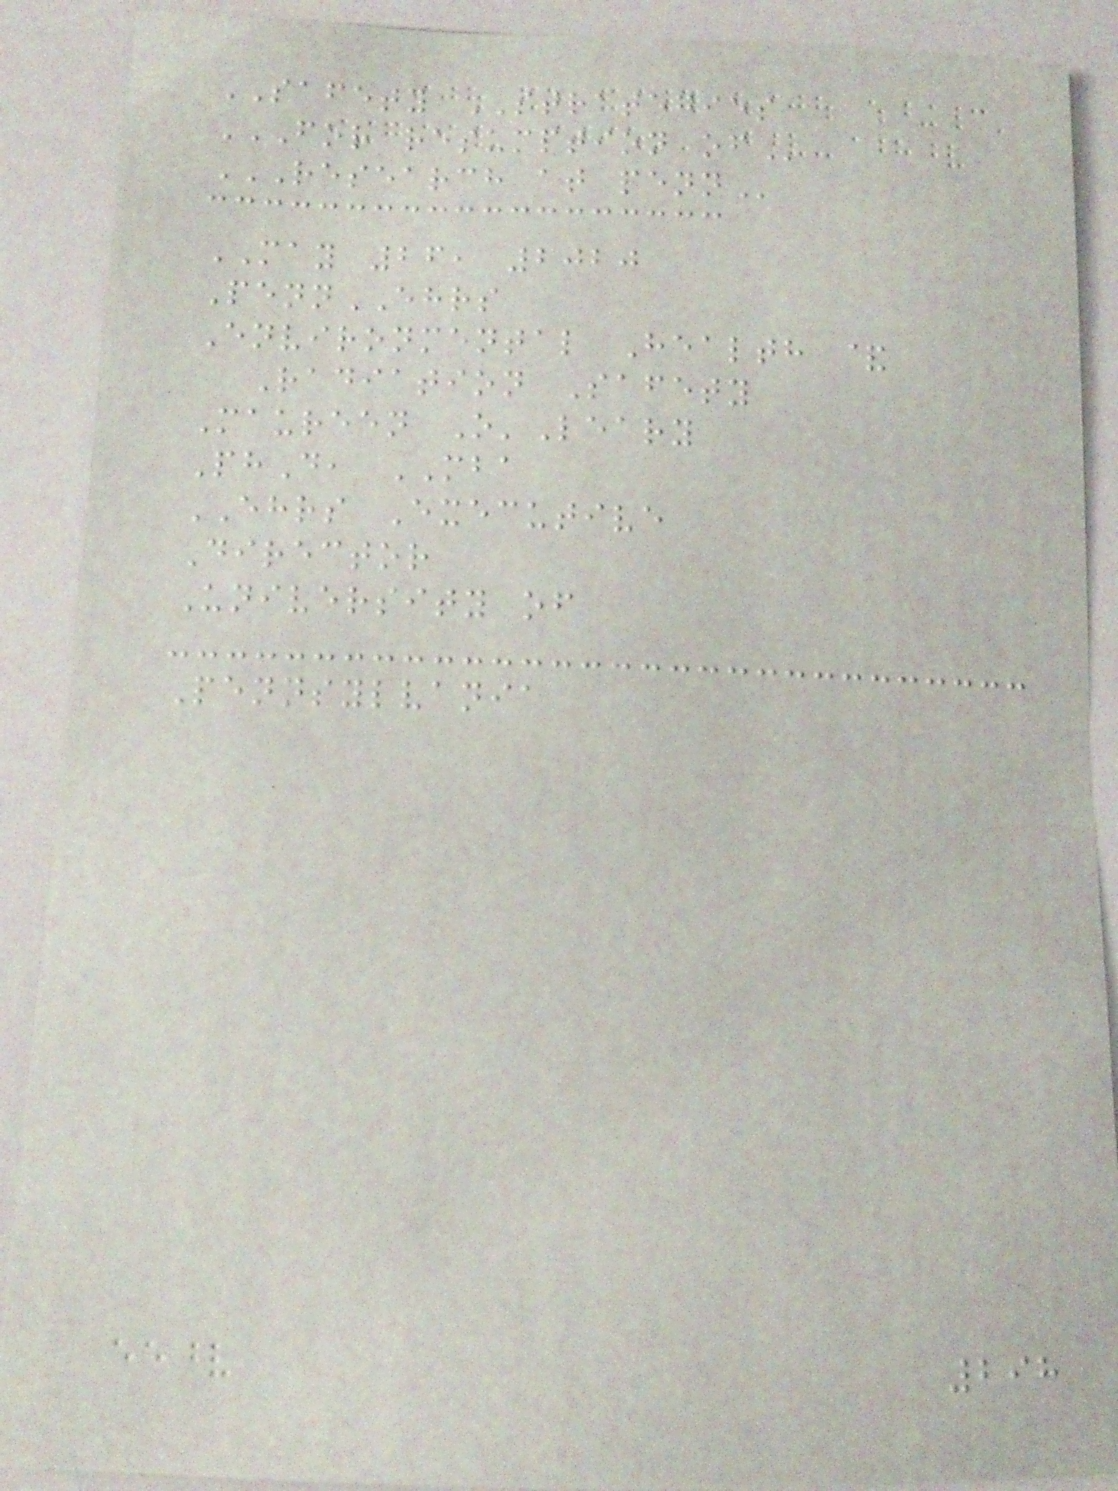SAFETY STRATEGIES
FOR RESUMPTION OF
RESEARCH AT PENN
MAY 26, 2020
PennEHRS
Environmental Health &
Radiation Safety
Maureen O'Leary
PhD, MBA
EHRS Executive
Director
University of
Pennsylvania
298
